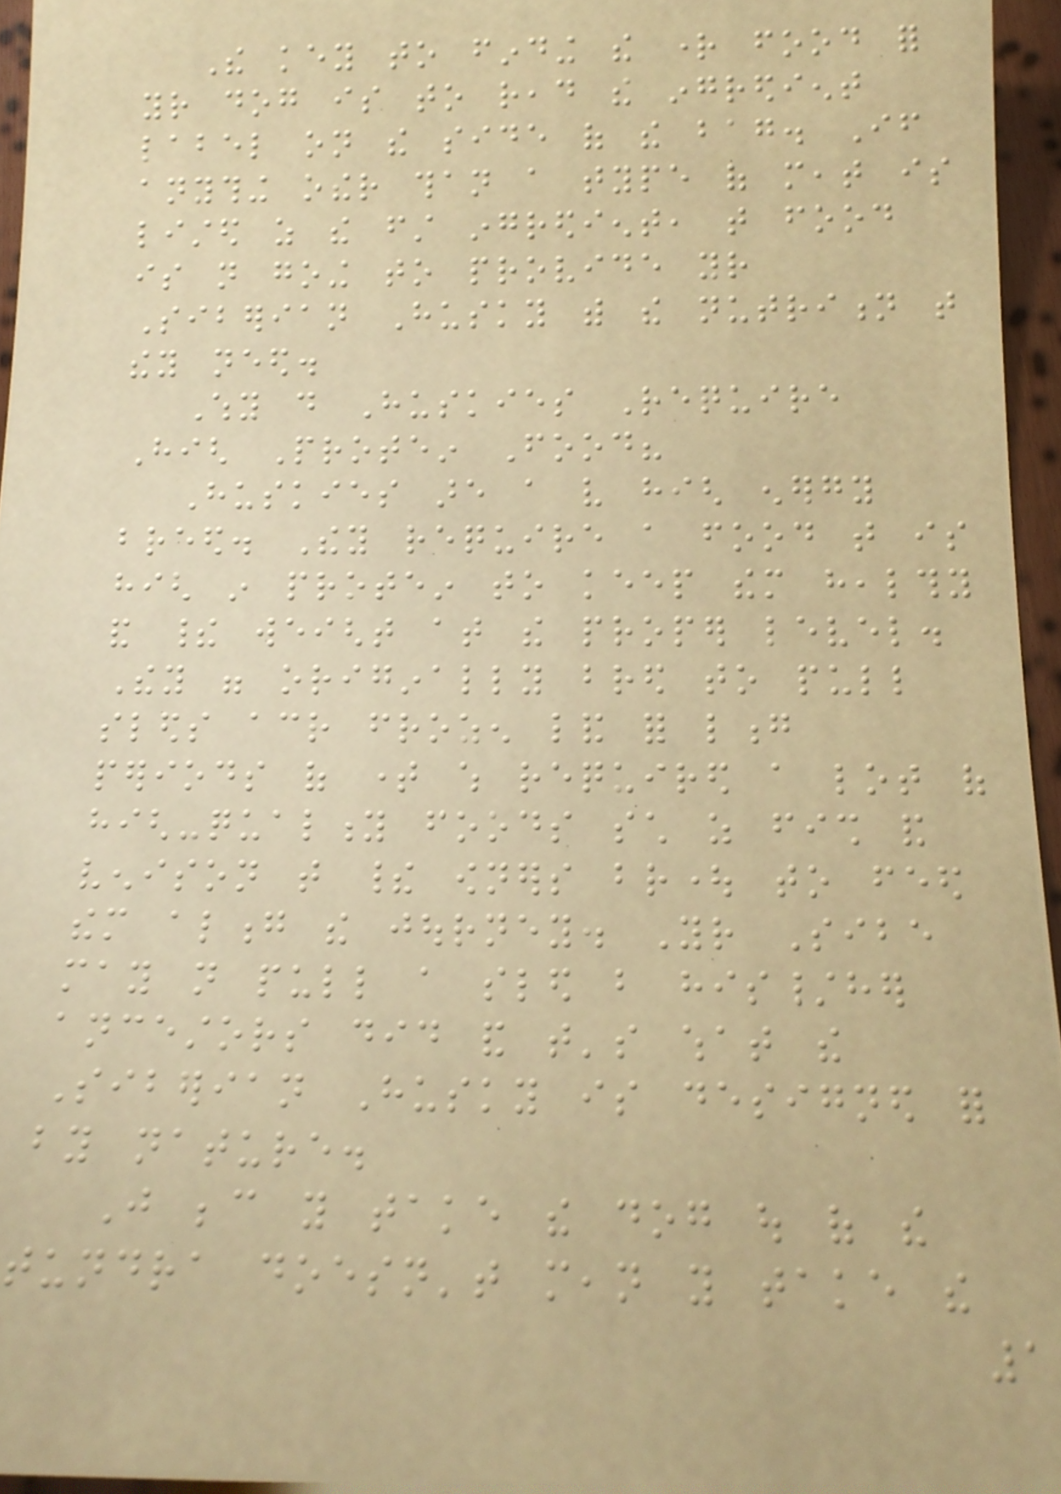The key to finding the right food for
your dog is to read the ingredient
label on the side of the bag. If
anything other than a type of meat is
listed as the first ingredient, that food
is not going to provide your
Siberian Husky with the nutrition that
they need.
Why do Huskies Require
High Protein Food?
Huskies are a very high energy
breed. They require a food that is
high in protein to keep them healthy
and their weight at the proper level.
They were originally bred to pull
sleds across frozen land for long
periods of time which required a lot of
high-quality foods such as fish and
venison that their owners brought to feed
them along the journey. Your Sibe
may not pull a sled but his/her
ancestors did and that's what the
Siberian Husky is designed for
by nature.
Just because you take the dog out of the
tundra doesn't mean you take the
1
